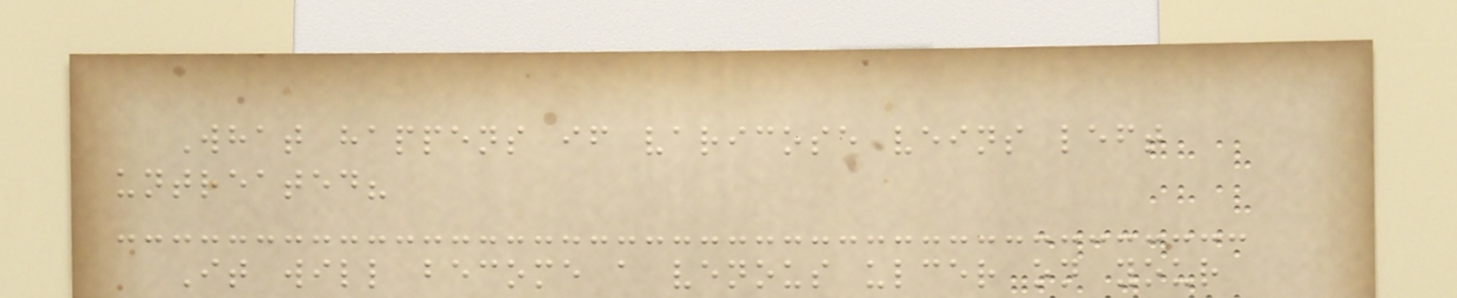What happens if varicose veins left
untreated?
It will become a venous ulcer on your
